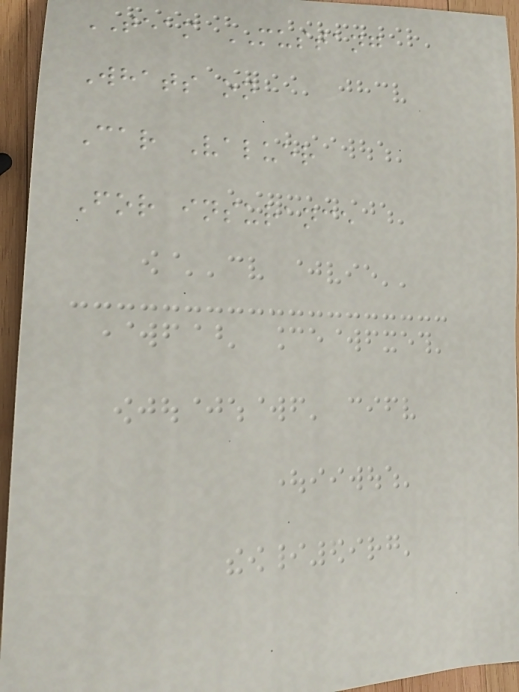TEAM MUSTANG
Whats on
Car Valuer
For insurance
